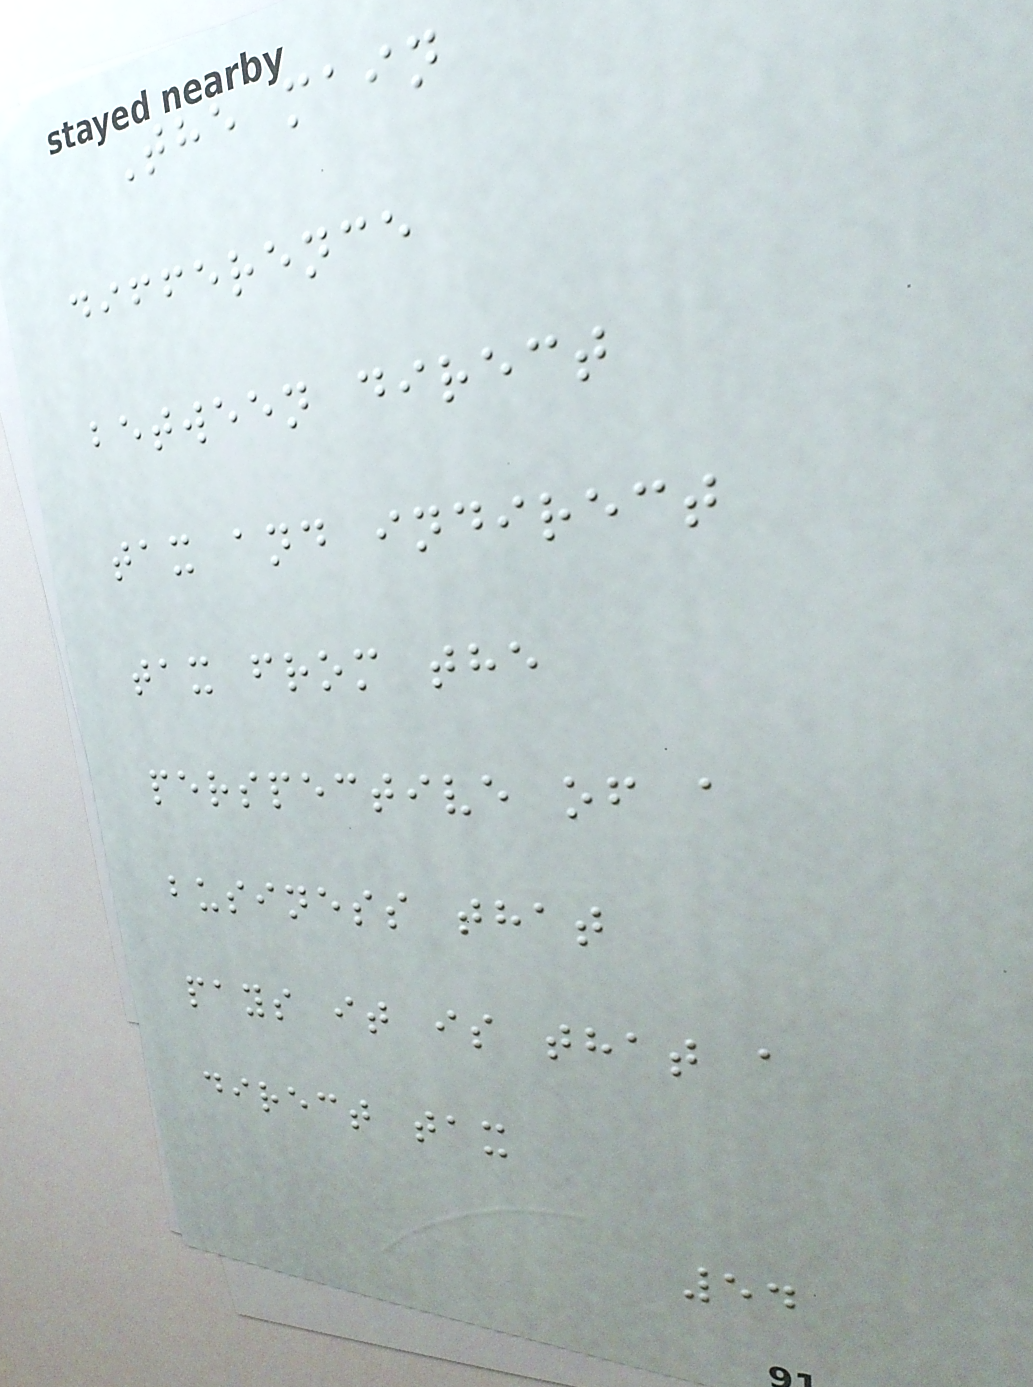The main
difference
between direct
tax and indirect
tax from the
perspective of a
business that
pays it is that a
direct tax
54
